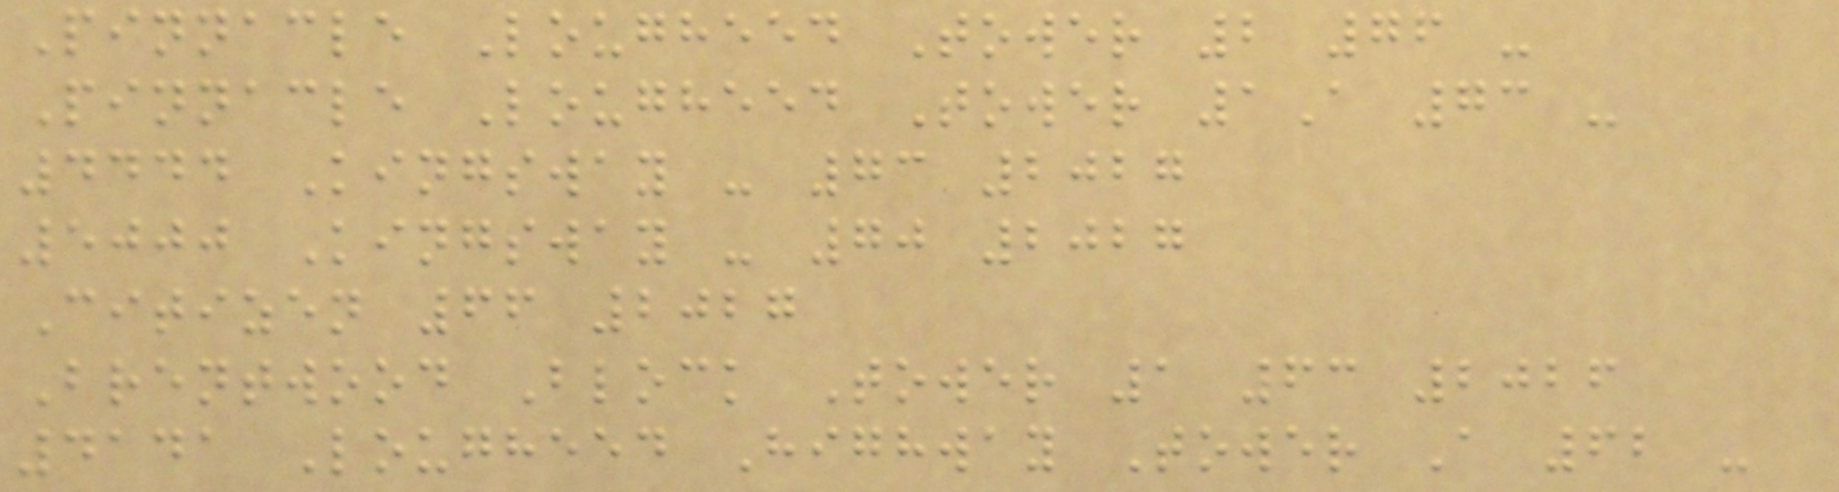Pinnacle Lougheed Tower 2 76 -
Pinnacle Lougheed Tower 1A 73 -
4444 Kingsway - 73 2027
5000 Kingsway - 70 2027
Citizen 66 2027
Brentwood Block Tower 1 63 2026
4141 Lougheed Highway Tower A 62 -
